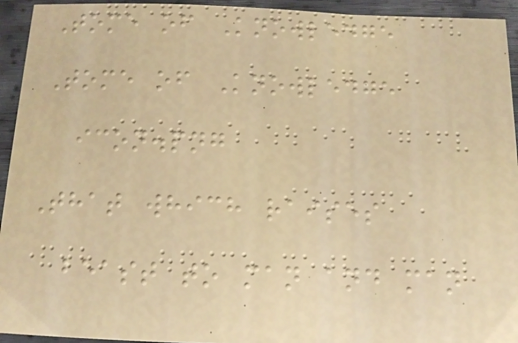Tome of Knowledge
Tome of Knowledge
icon.png
That which raises
beast to man and man
